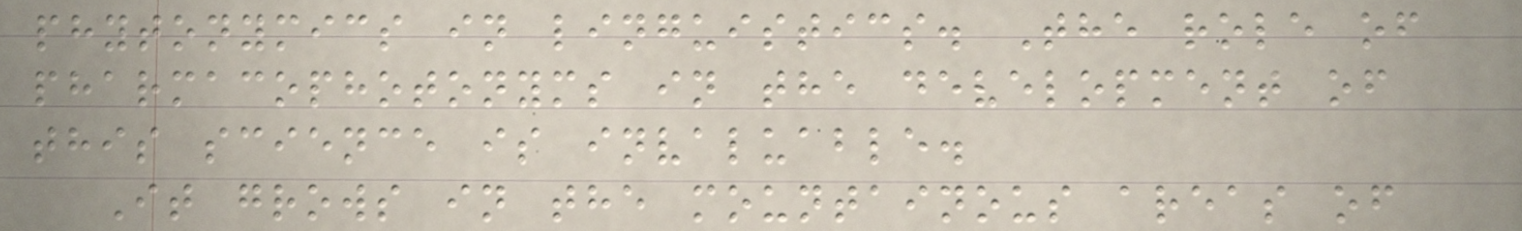phytonymics in linguistics. The role of
pharmacophotonyms in the development of
this science is invaluable.
It grows in the mountainous areas of
